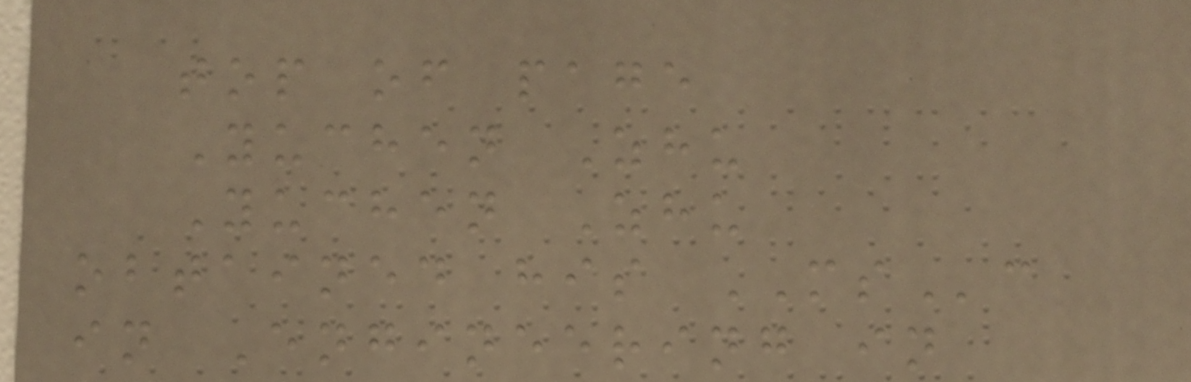top of page
Yuchen Zhu
Yuchen Zhu
obtained his MSc
in Engineering in
